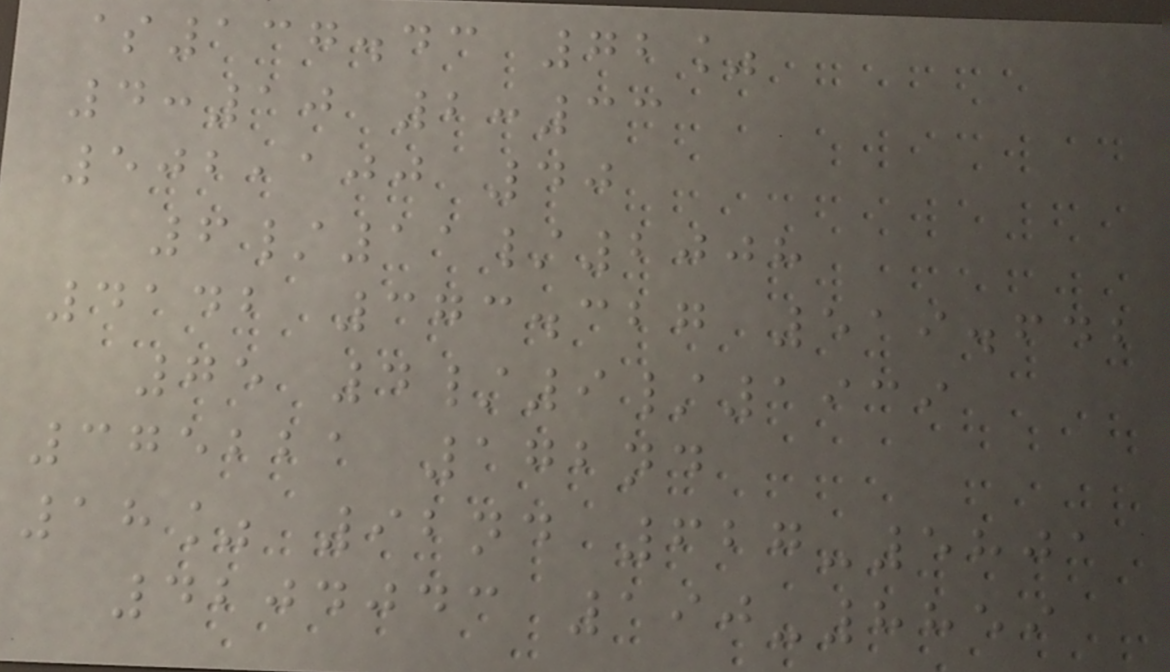$137.43 72%
4:10 2:33
502,100 40
6/11/2008
4142 373.327 519.642
75 4/9/1939
375221 172nd
18% 92nd 627-5801
4204043 190-8859
